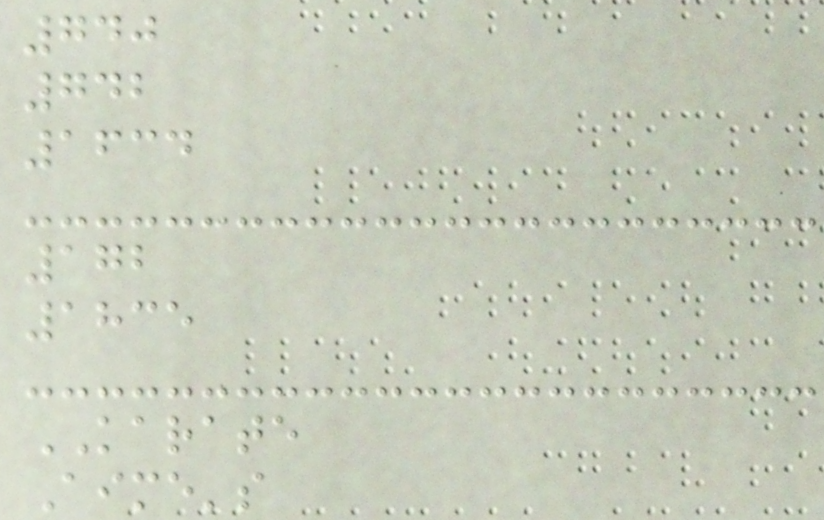740
742
1634
172
1835
KARATE
Aime's
